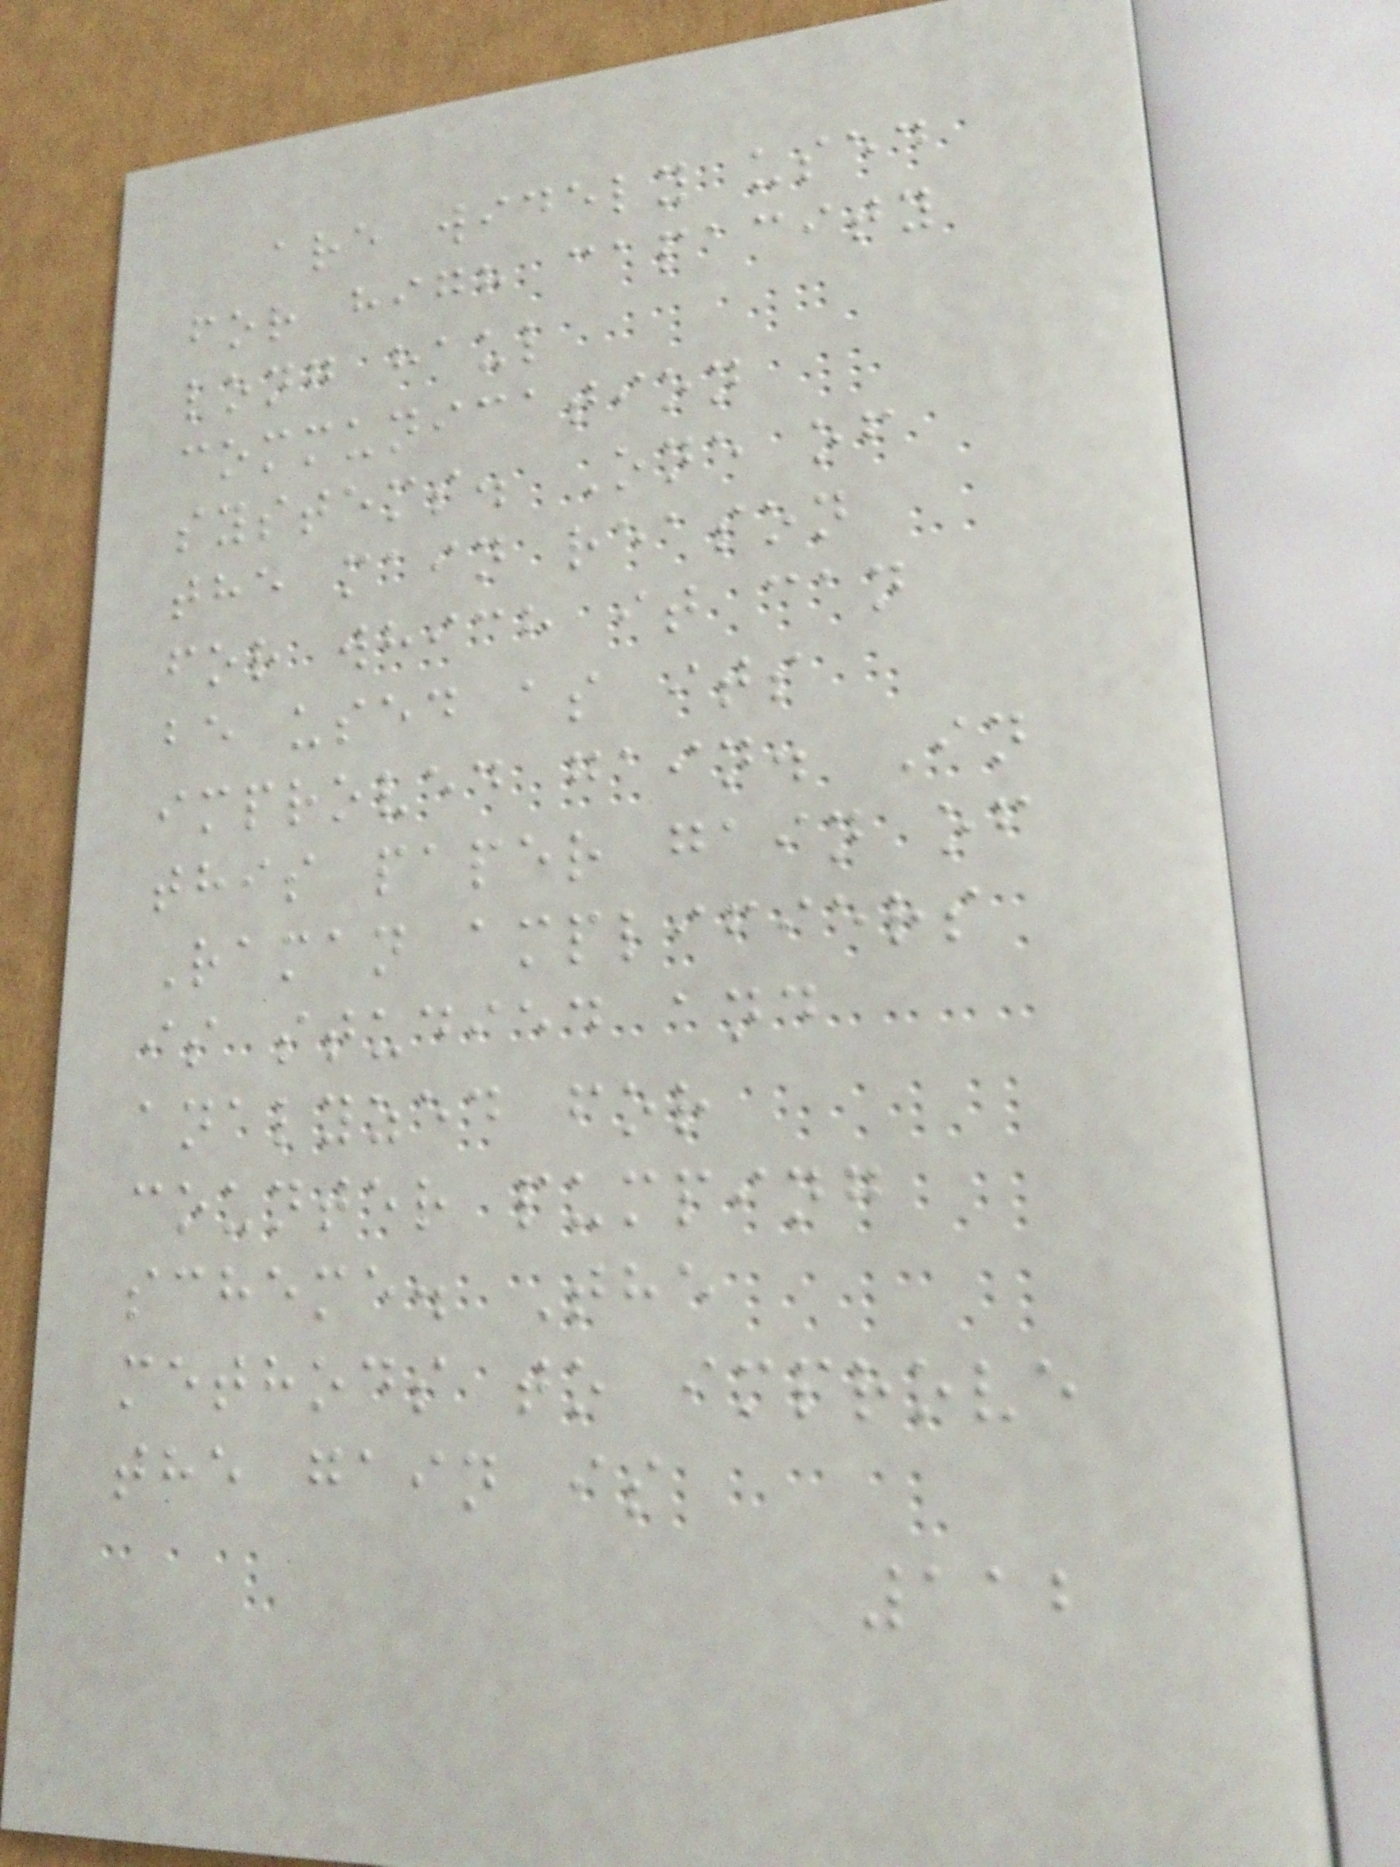are widely used
for high capacity
long haul
communication
systems. One of
the main reason
for which it can
be used as its
improved gain. In
this paper gain of
Raman amplifiers
is studied and
analyzed for
counter pumping
scheme. The
methods to improve
the gain is
112
